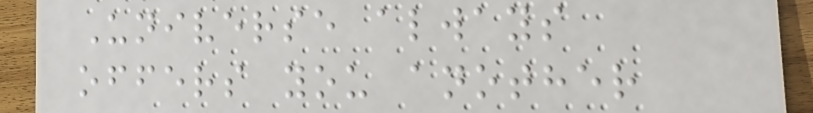Universe always
offers you another
